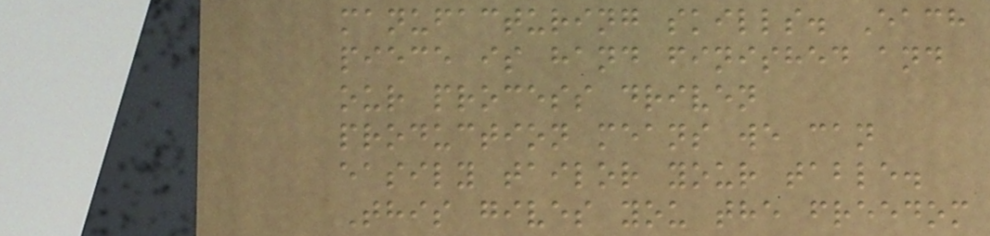manufacturing skills. Each
piece is hand finished and
our process driven
production means we can
easily tailor your table.
This gives you the freedom
